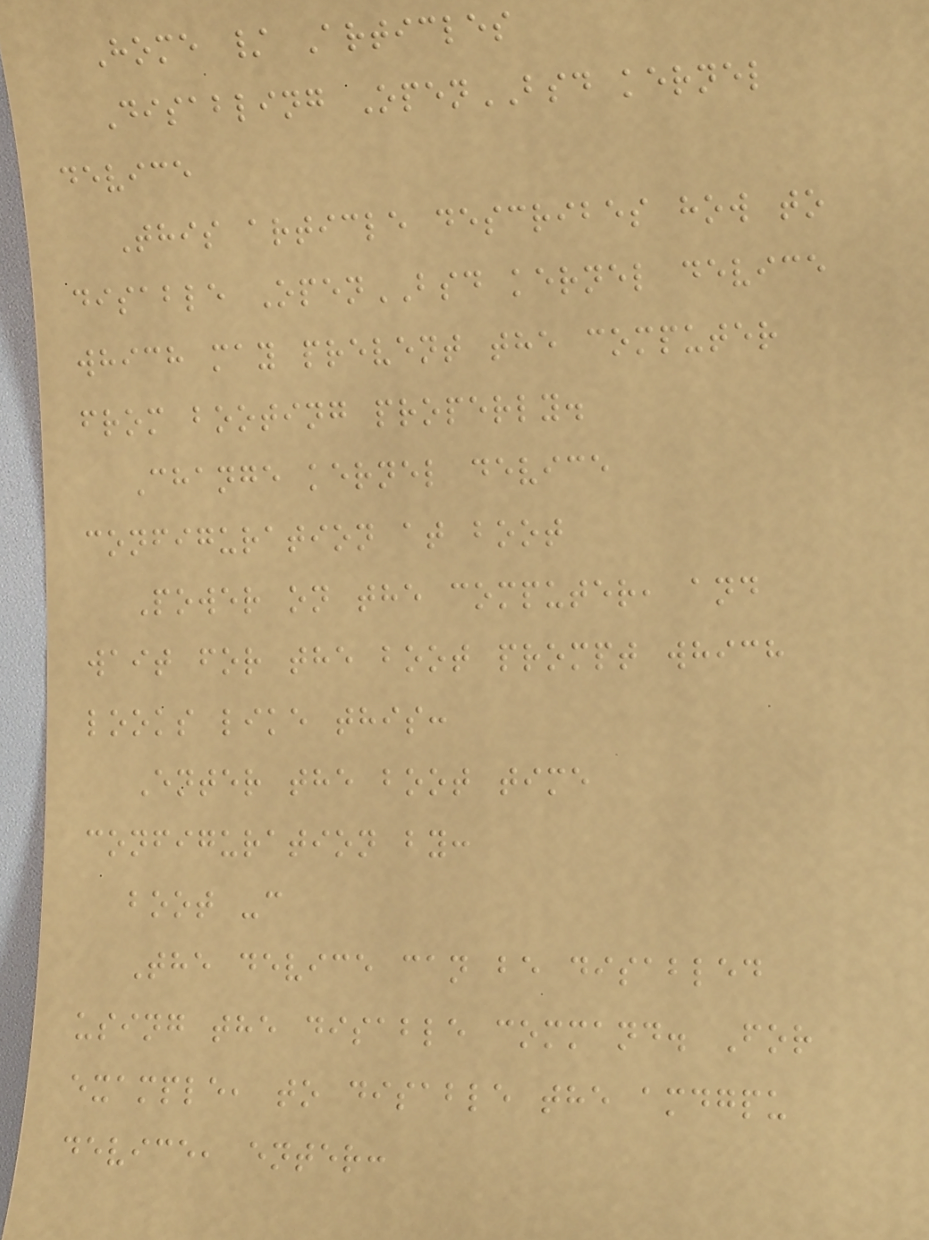Home / Articles
Disabling OpenBSD kernel
device
This article describes how to
disable OpenBSD kernel device
which may prevent the computer
from booting properly.
Change kernel device
configuration at boot
Power on the computer, and
wait for the boot prompt which
looks like this:
Enter the boot time
configuration by:
boot -c
The device can be disabled
using the disable command. For
example, to disable the amdgpu
device, enter:
